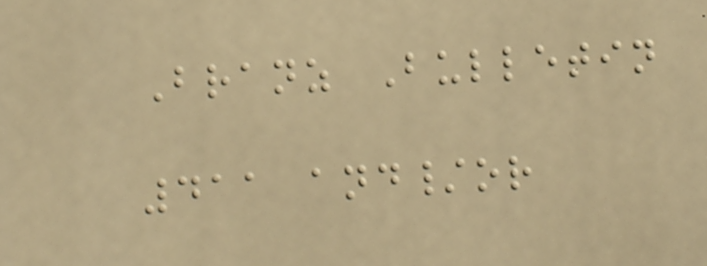Branz Bulletin
411 and/or
